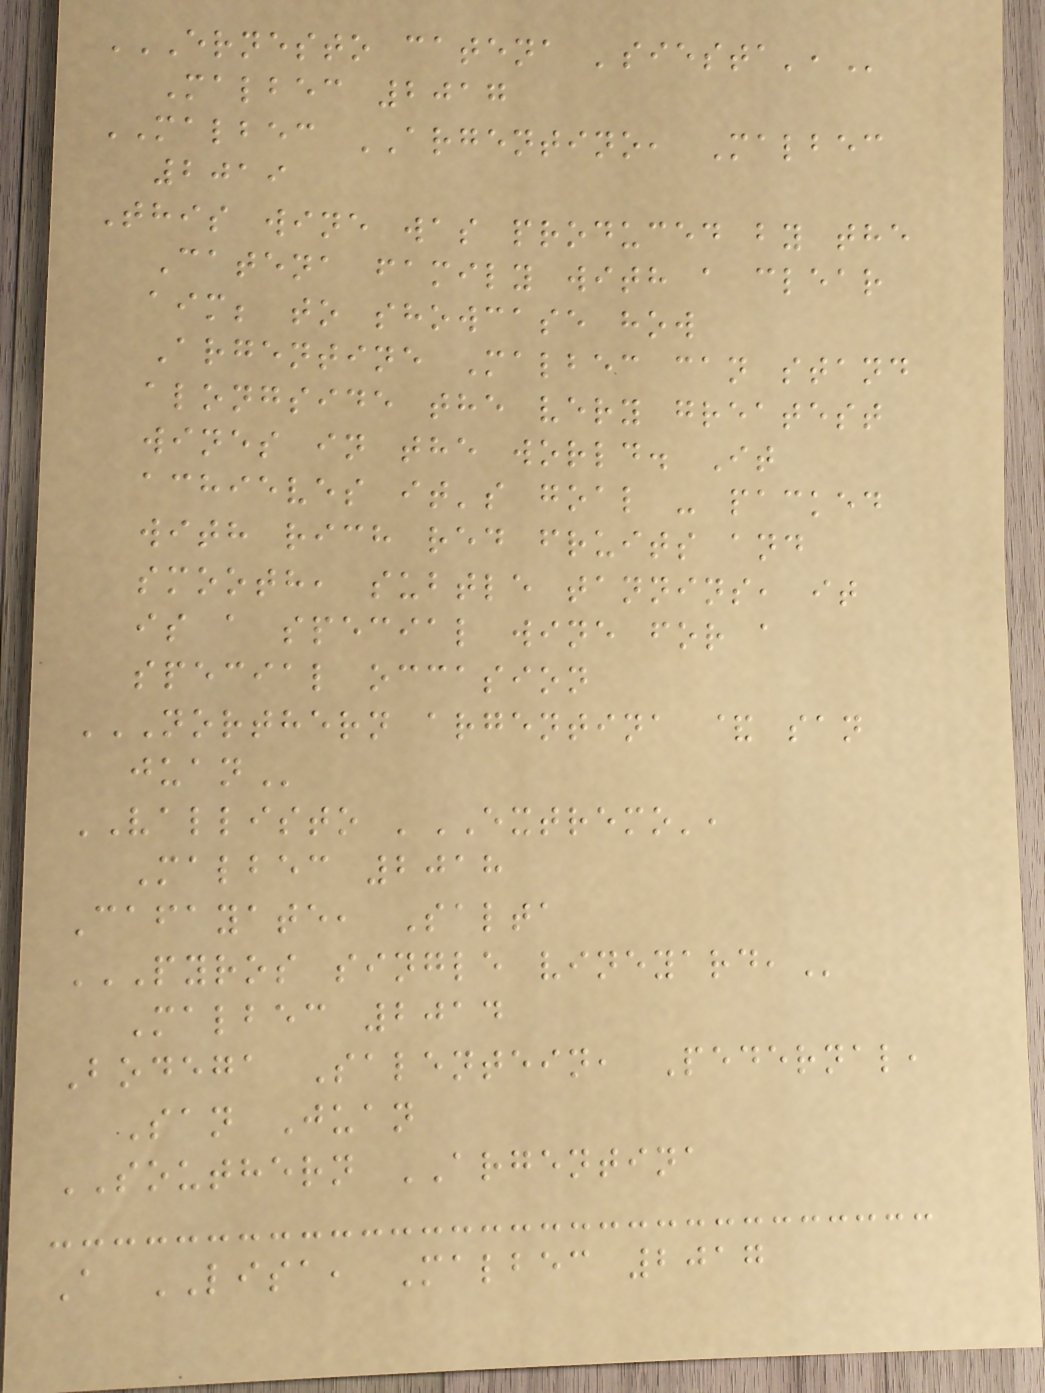ERNESTO CATENA 'SIESTA',
Malbec 2017
MALBEC ARGENTINO, Malbec
2019
This wine was produced by the
Catena family with a clear
aim; to showcase how
Argentine Malbec can stand
alongside the very greatest
wines in the world. It
achieves it's goal - packed
with rich red fruits and
smooth, subtle tannins, it
is a special wine for a
special occasion
NORTHERN ARGENTINA & SAN
JUAN
VALLISTO 'EXTREMO',
Malbec 2018
Cafayate, Salta
PYROS SINGLE VINEYARD,
Malbec 2014
Bodega Salentein, Pedernal,
San Juan
SOUTHERN ARGENTINA
A LISA, Malbec 2017
